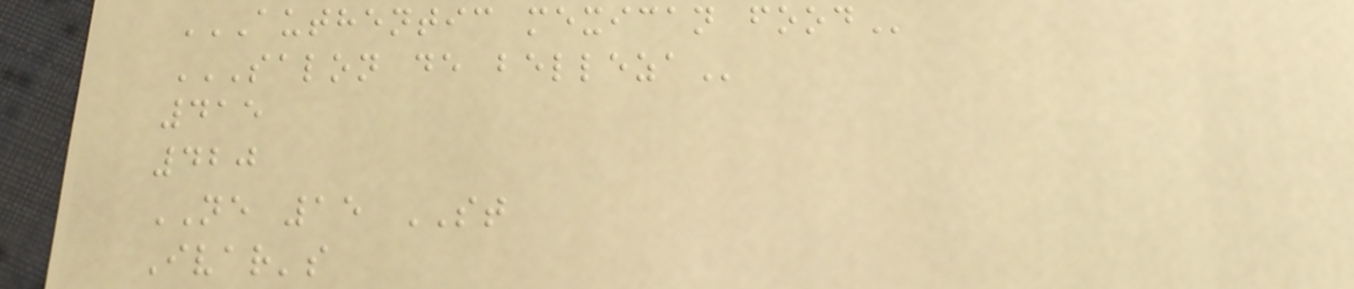AUTHENTIC MEXICAN FOOD
SALON DE BELLEZA
415
420
NE 15 ST
Ivar's
